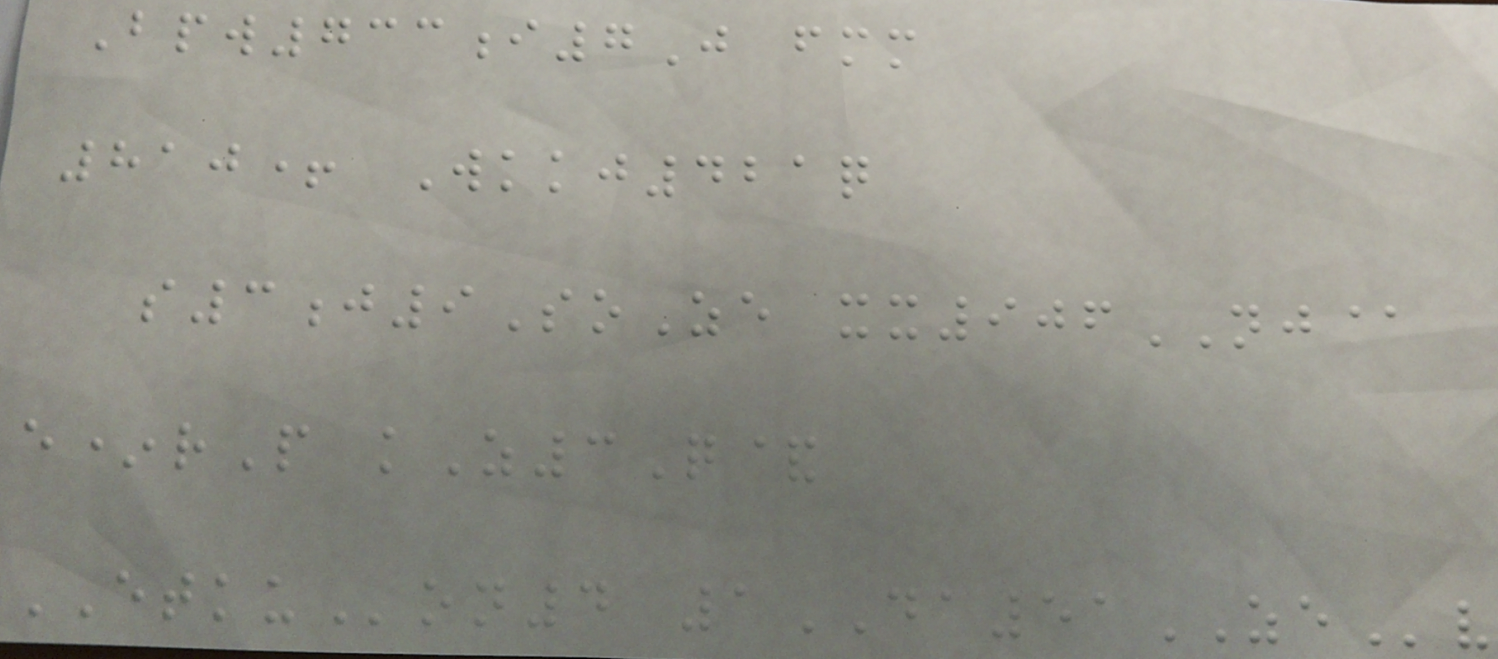Bpw733i7J fmm
810+ Wkkj421q
s3j9SoZe xx906NJ@
e*rP kZ3Q&
ETKUon4 1DA51ZEv
